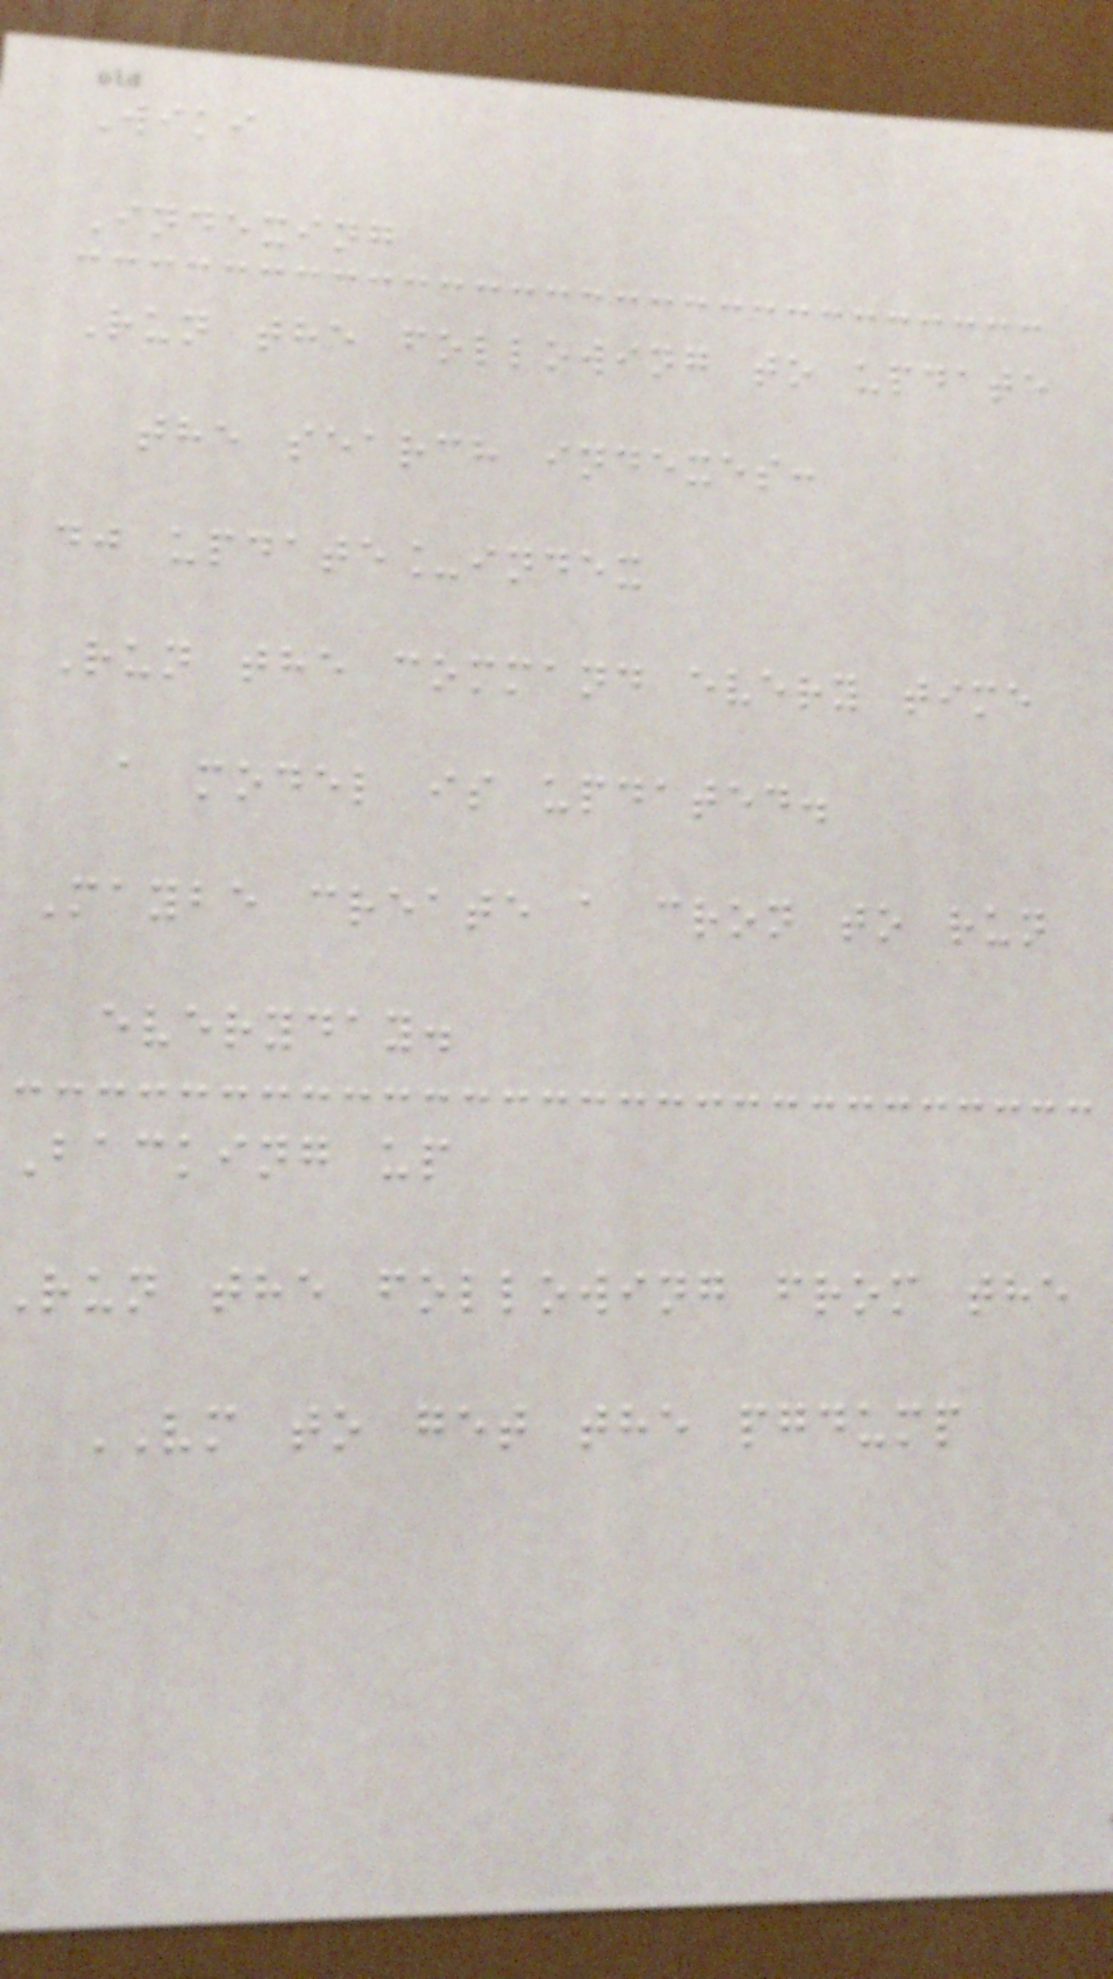Wiki
Indexing
Run the following to update
the search indexes:
dj update_index
Run the command every time
a model is updated.
Maybe create a cron to run
everyday.
Backing up
run the following from the
VM to get the pgdump
